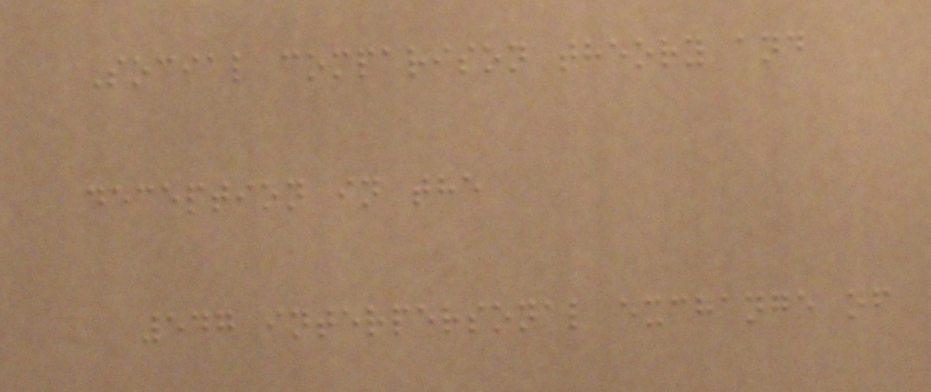Social comparison theory and
deception in the
547 interpersonal exchange of
